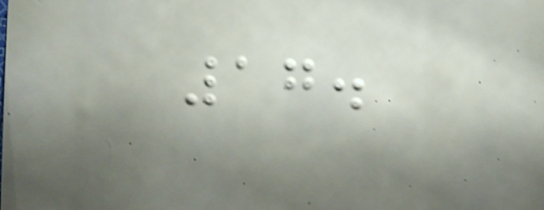17.
